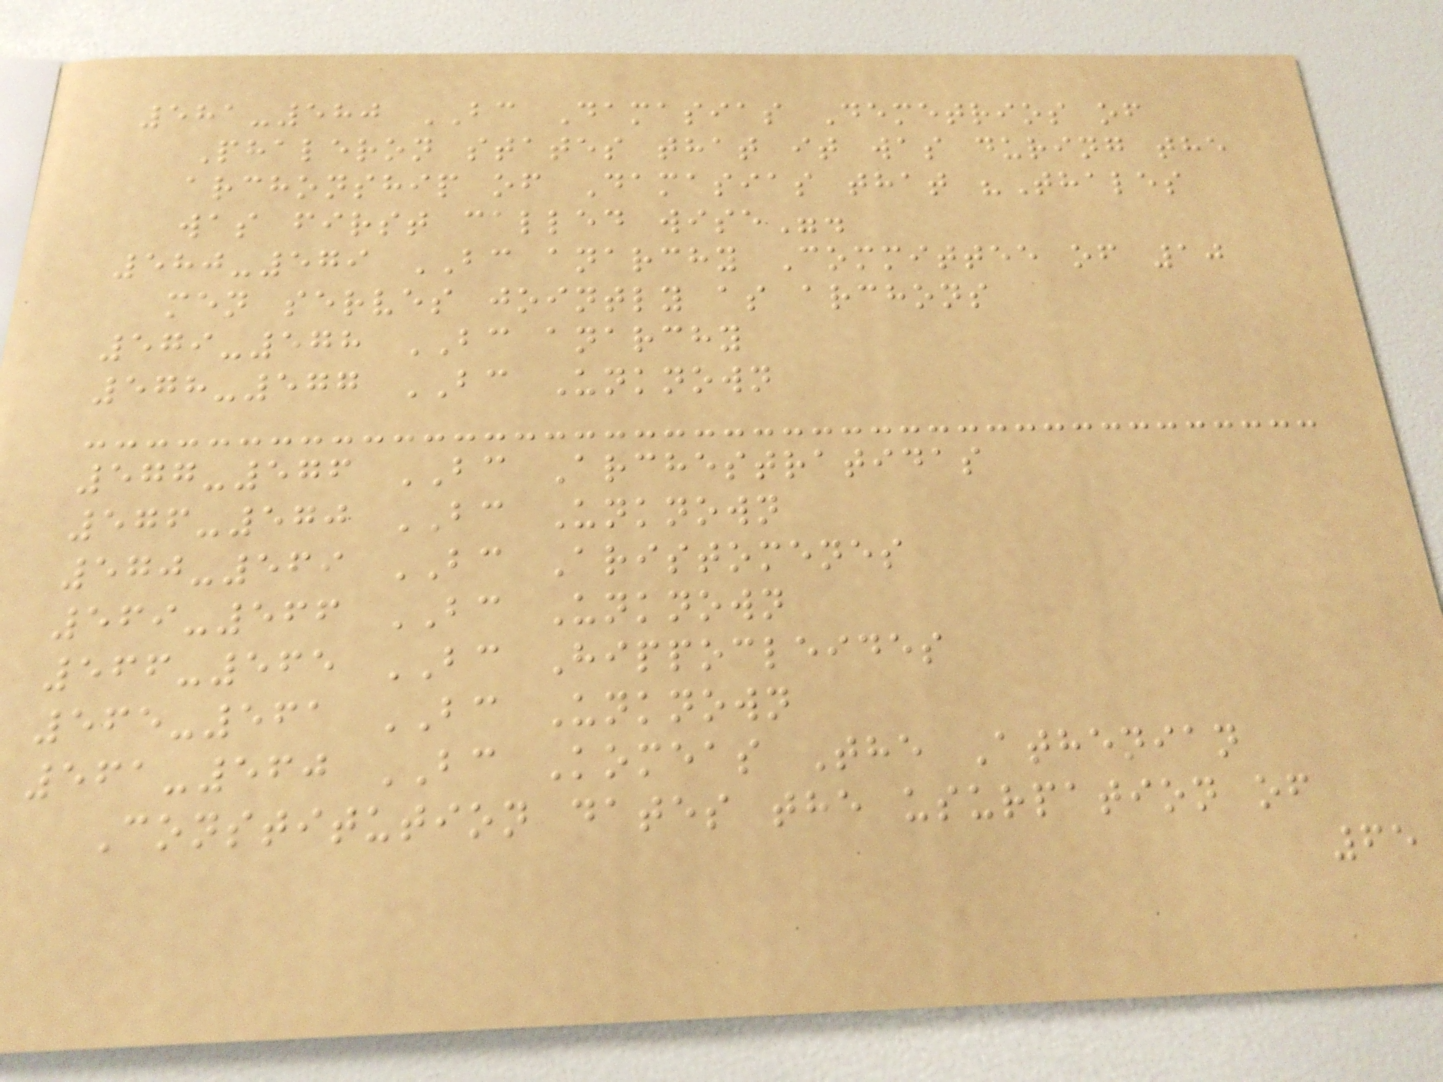581-580 BC Damasias Demetrios of
Phaleron states that it was during the
archonship of Damasias that "Thales
was first called wise".
580-579 BC anarchy Committee of 10
men serves jointly as archons
579-578 BC anarchy
578-577 BC Unknown
577-576 BC Archestratidas
576-570 BC Unknown
570-569 BC Aristomenes
569-566 BC Unknown
566-565 BC Hippocleides
565-561 BC Unknown
561-560 BC Komeas The Athenian
Constitution dates the usurpation of
65
